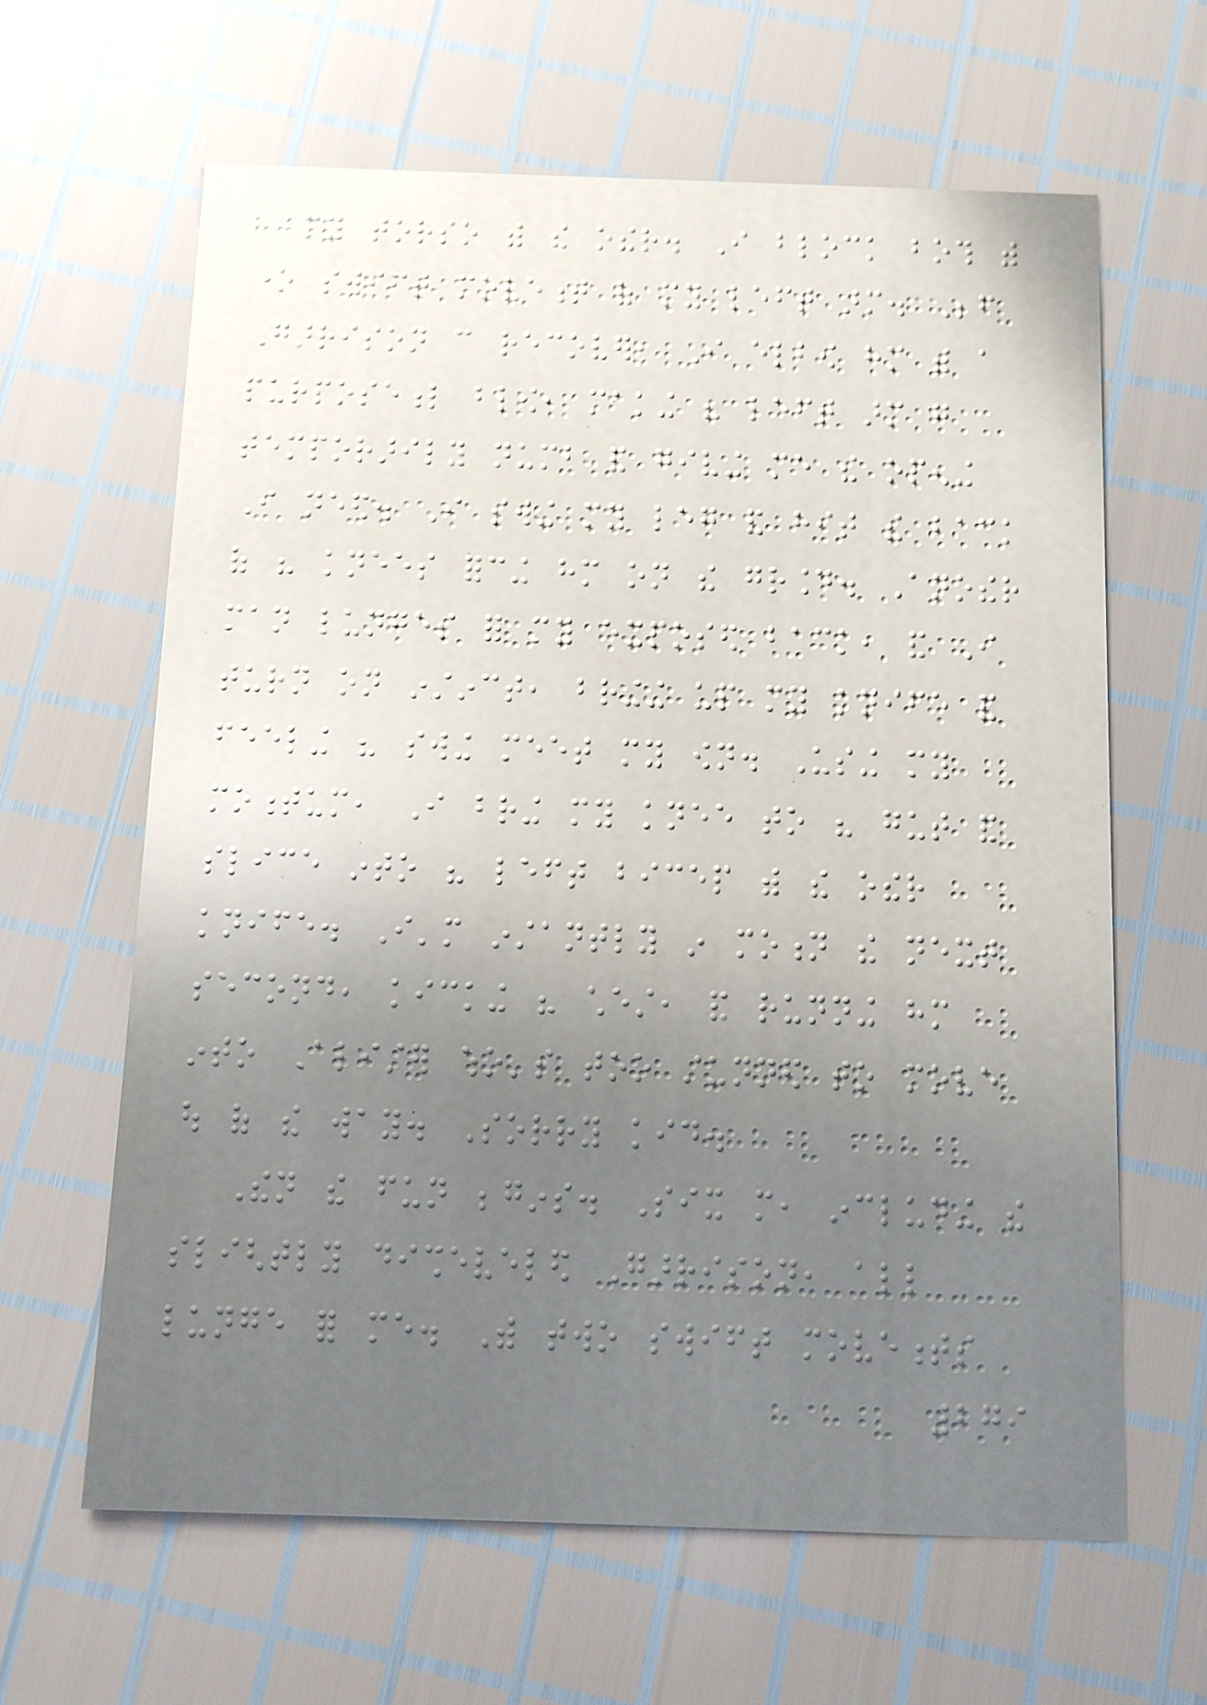my torso with the other. I block both with
one swift movement of my left arm. Before
Garrison can recover, I elbow him with a
purposeful blow, making his left arm go
temporarily numb and giving me the opening
I need. I swing my leg and hit the back
of his knees forcing him on the ground. Another
man lunges for my exposed back, and I
turn on instinct, bringing up my knife and
feeling his swing meet my own. Using my
momentum, I bring my knee to his gut and
slice into his left bicep with the other
knife. I'm instantly in motion the next
second, kicking his chest, and running him
into Alister who's too stunned to move
out of the way. Sorry kid.
Then the fun begins. Six more, including the
slightly disheveled Garrison, all
lunge for me. With two swift movements
279
